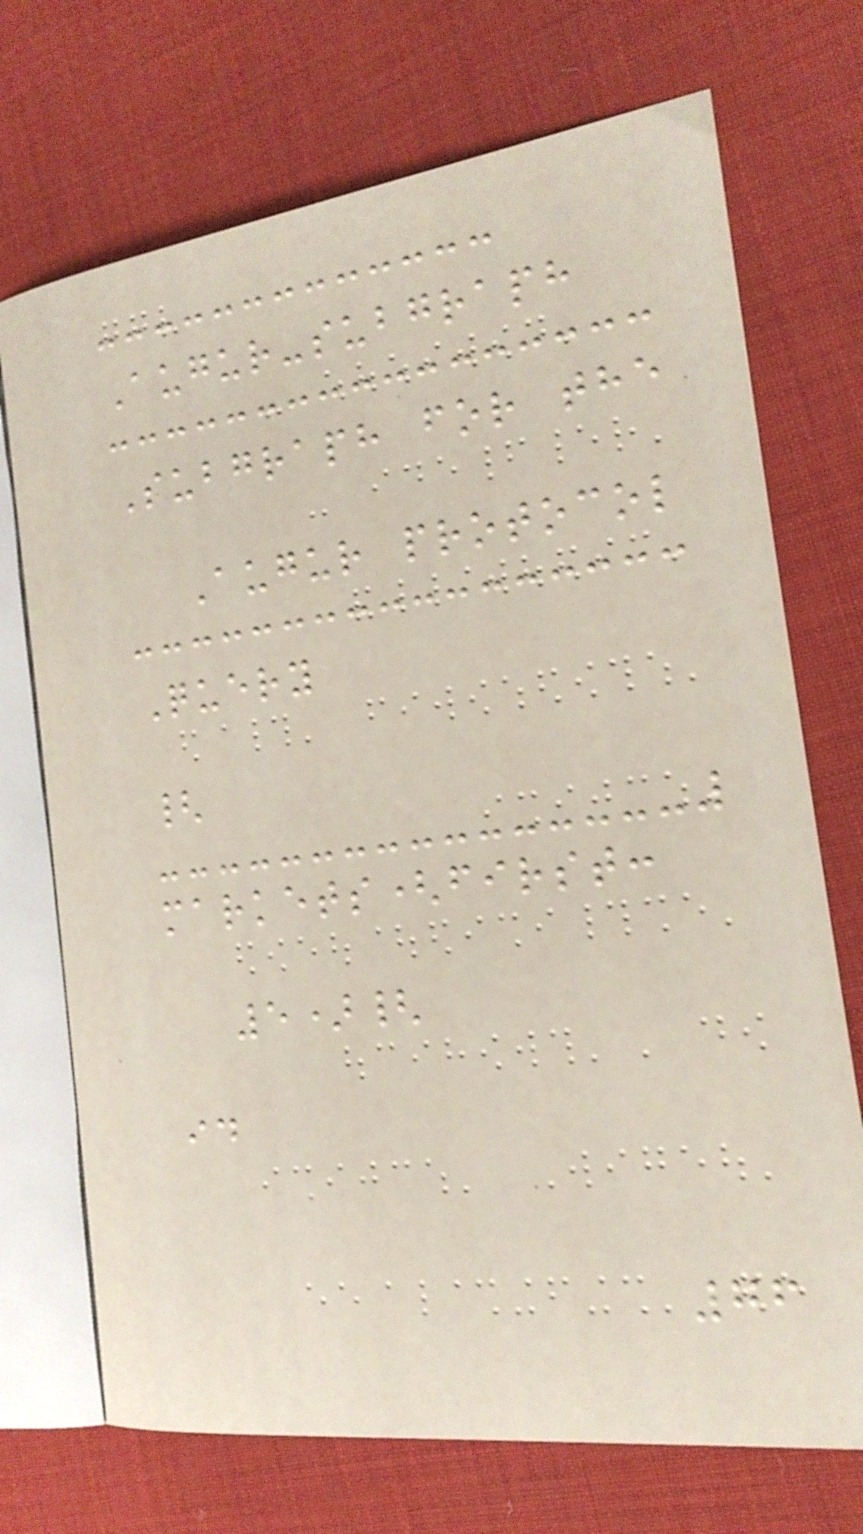Augur-subgraph
Subgraph for the
Augur protocol
Query
{
markets(first:
5){
id
76
